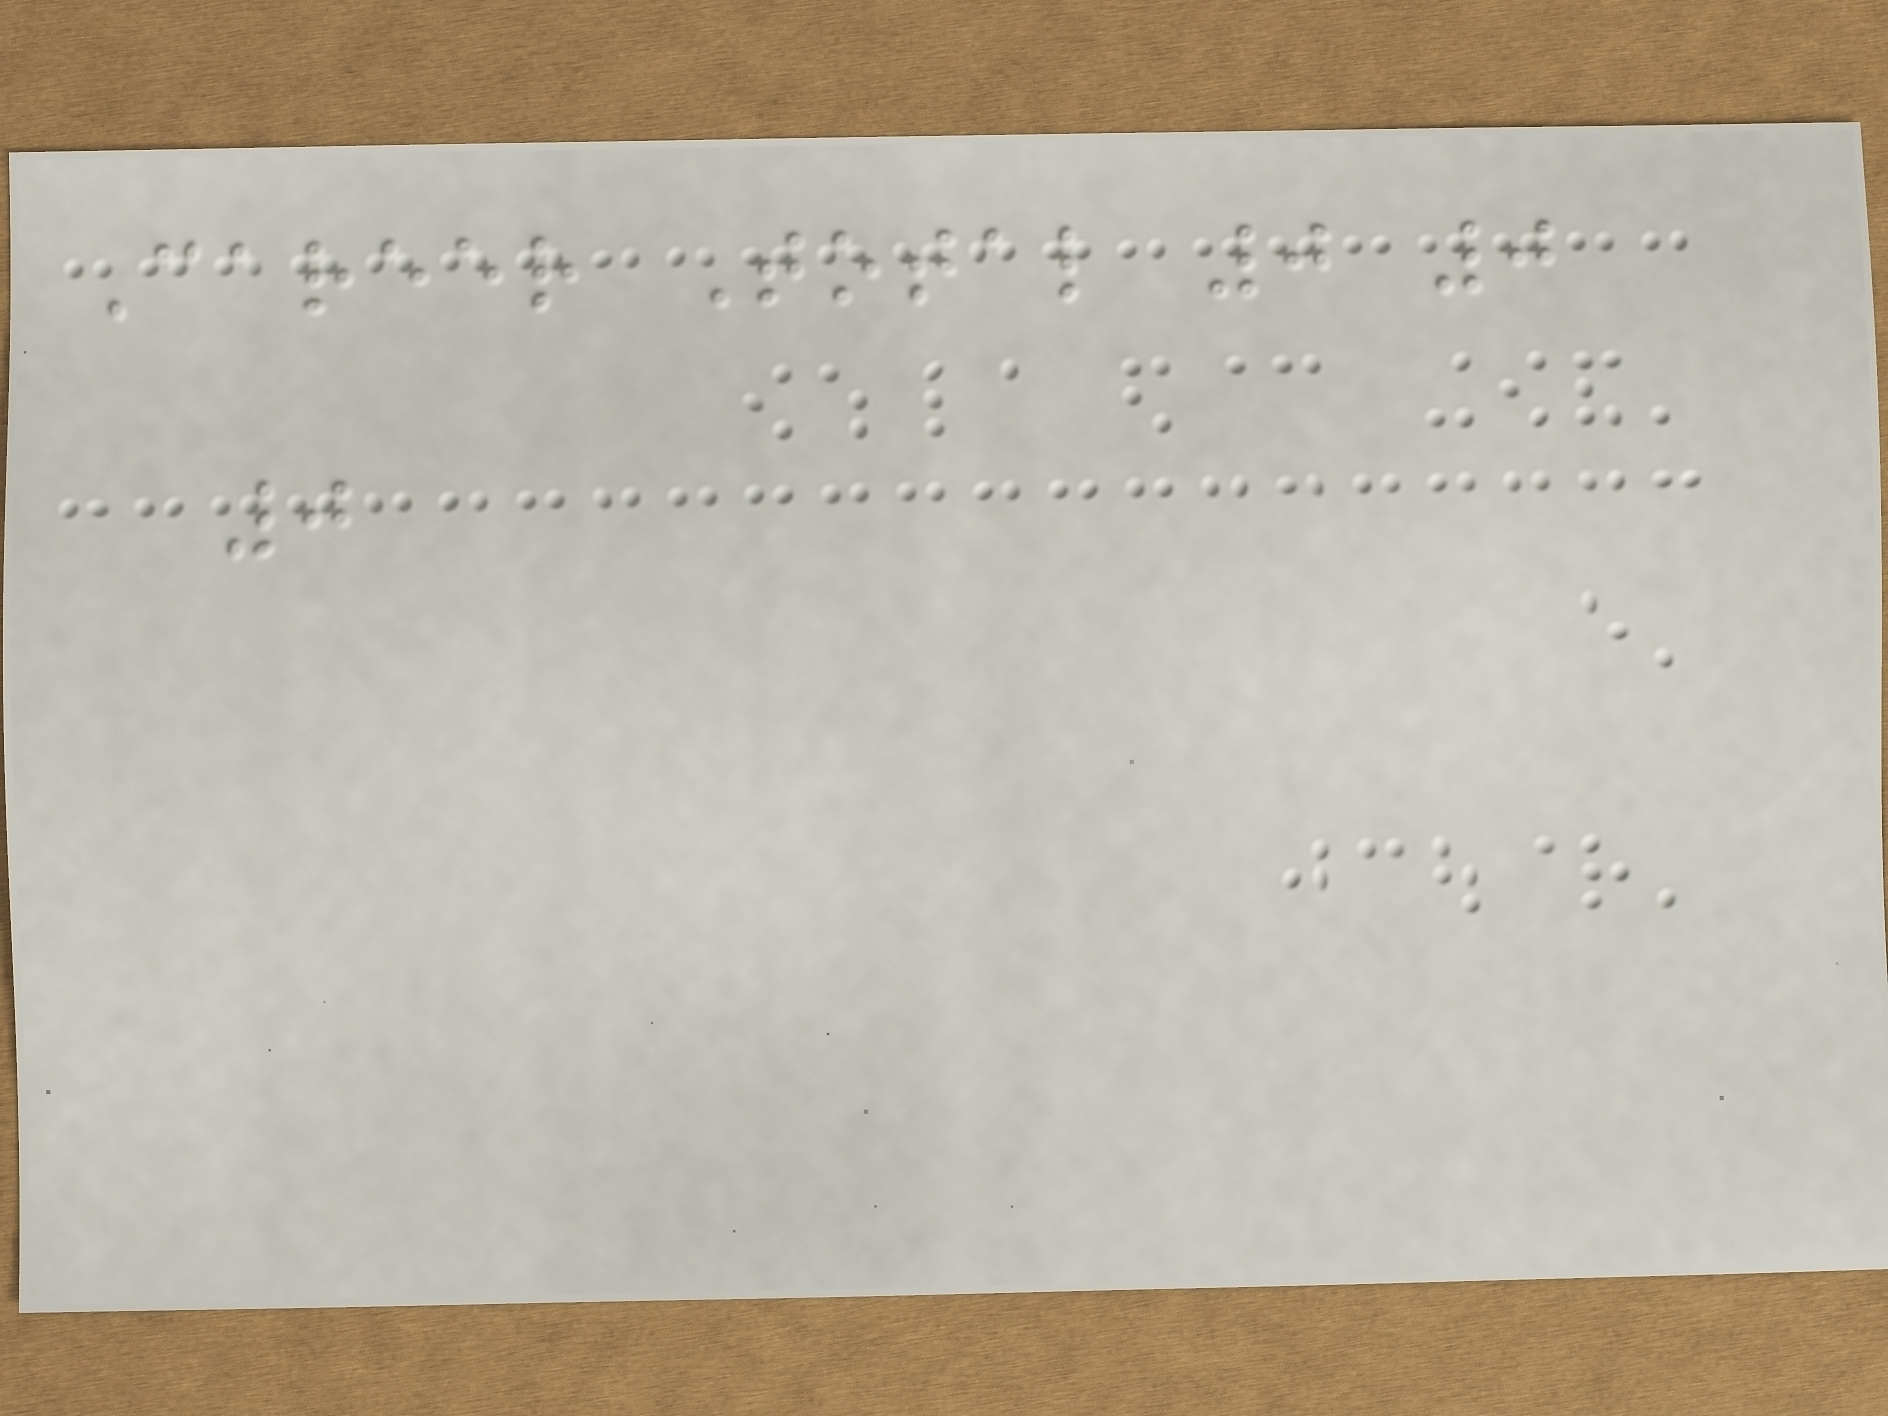Career Total 0 0
0
